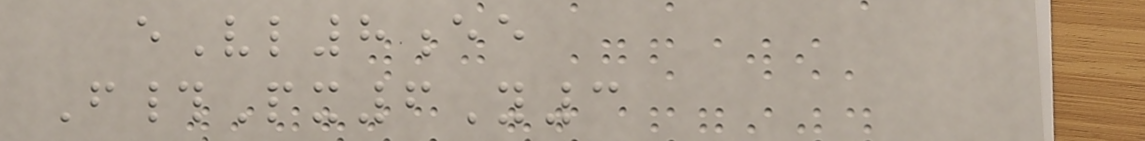eVl8ee
F#Px6Y3
